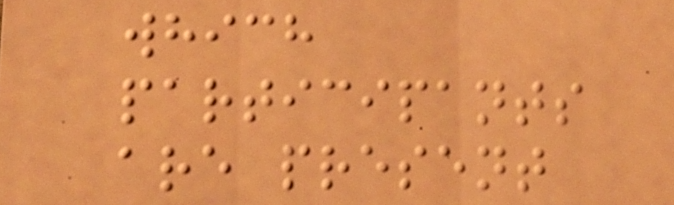which
participants
are present
